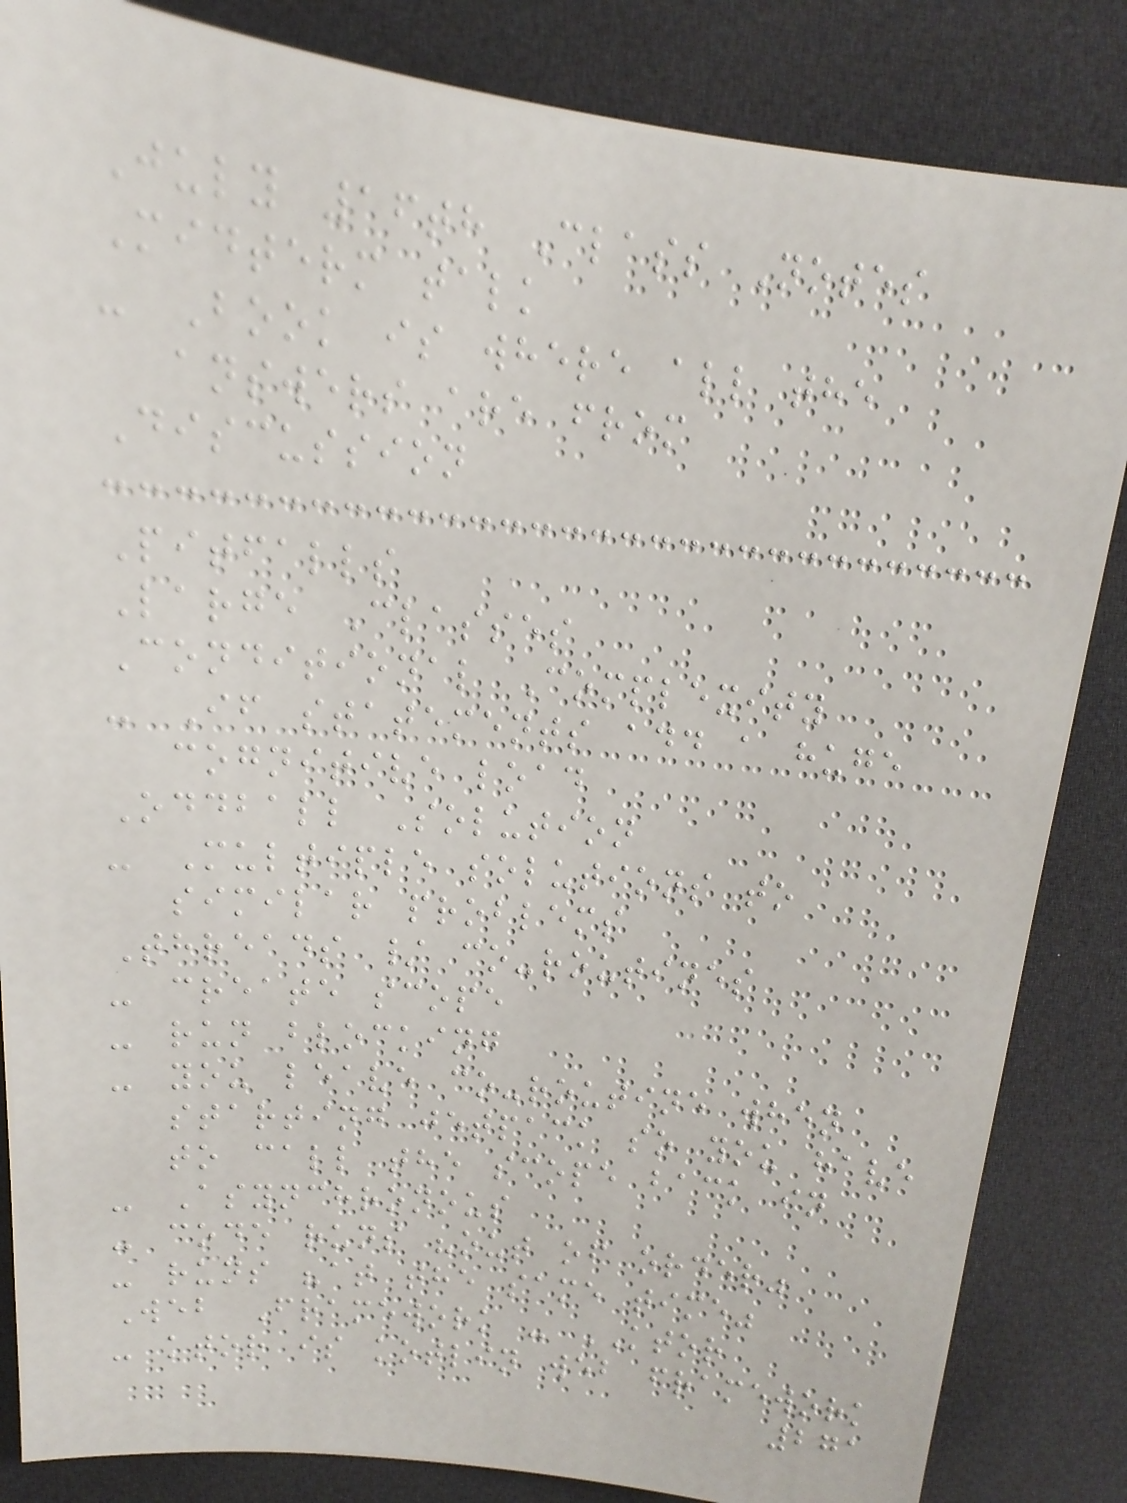July 16th Class Notes
Midterm talk
- Book is where all the
answers are from
Discussion
Pitfalls
Large Classes
Conditional Complexity
- If statements add a huge
cognitive load
Oddball Solution
- Multiple solutions to
similar problems
Threads / co-routines
- create scope
- run blocking
- you leave co-routine when
starting jetpack so you have
to call the scope back in
- Asynchronous
- code runs "out of order"
- runs "at the same time"
Web Framework - KTOR
- ktor is kotlin web framework
271
